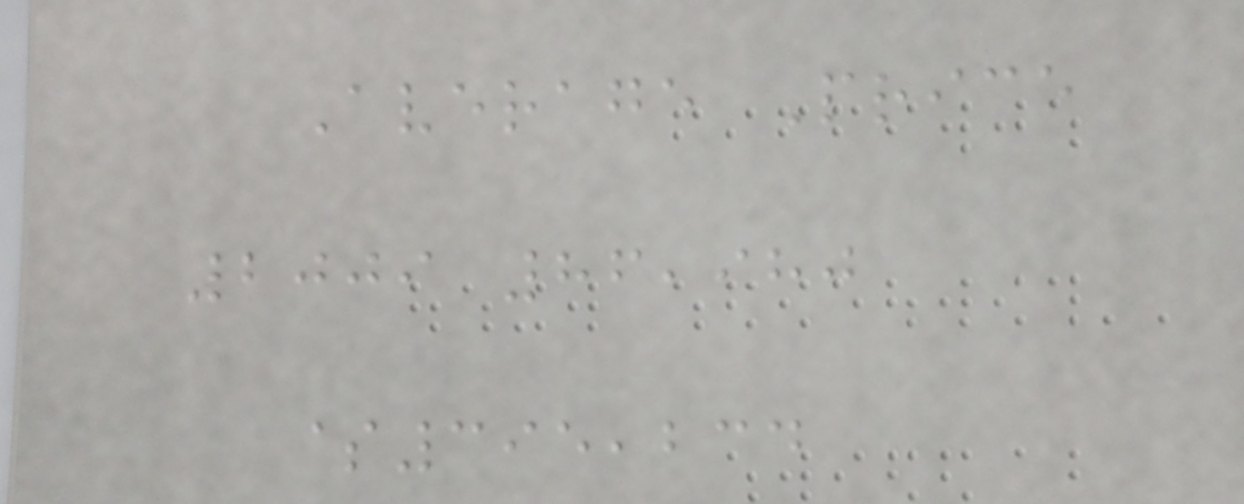Average Price
2009 86,980
$395,234
